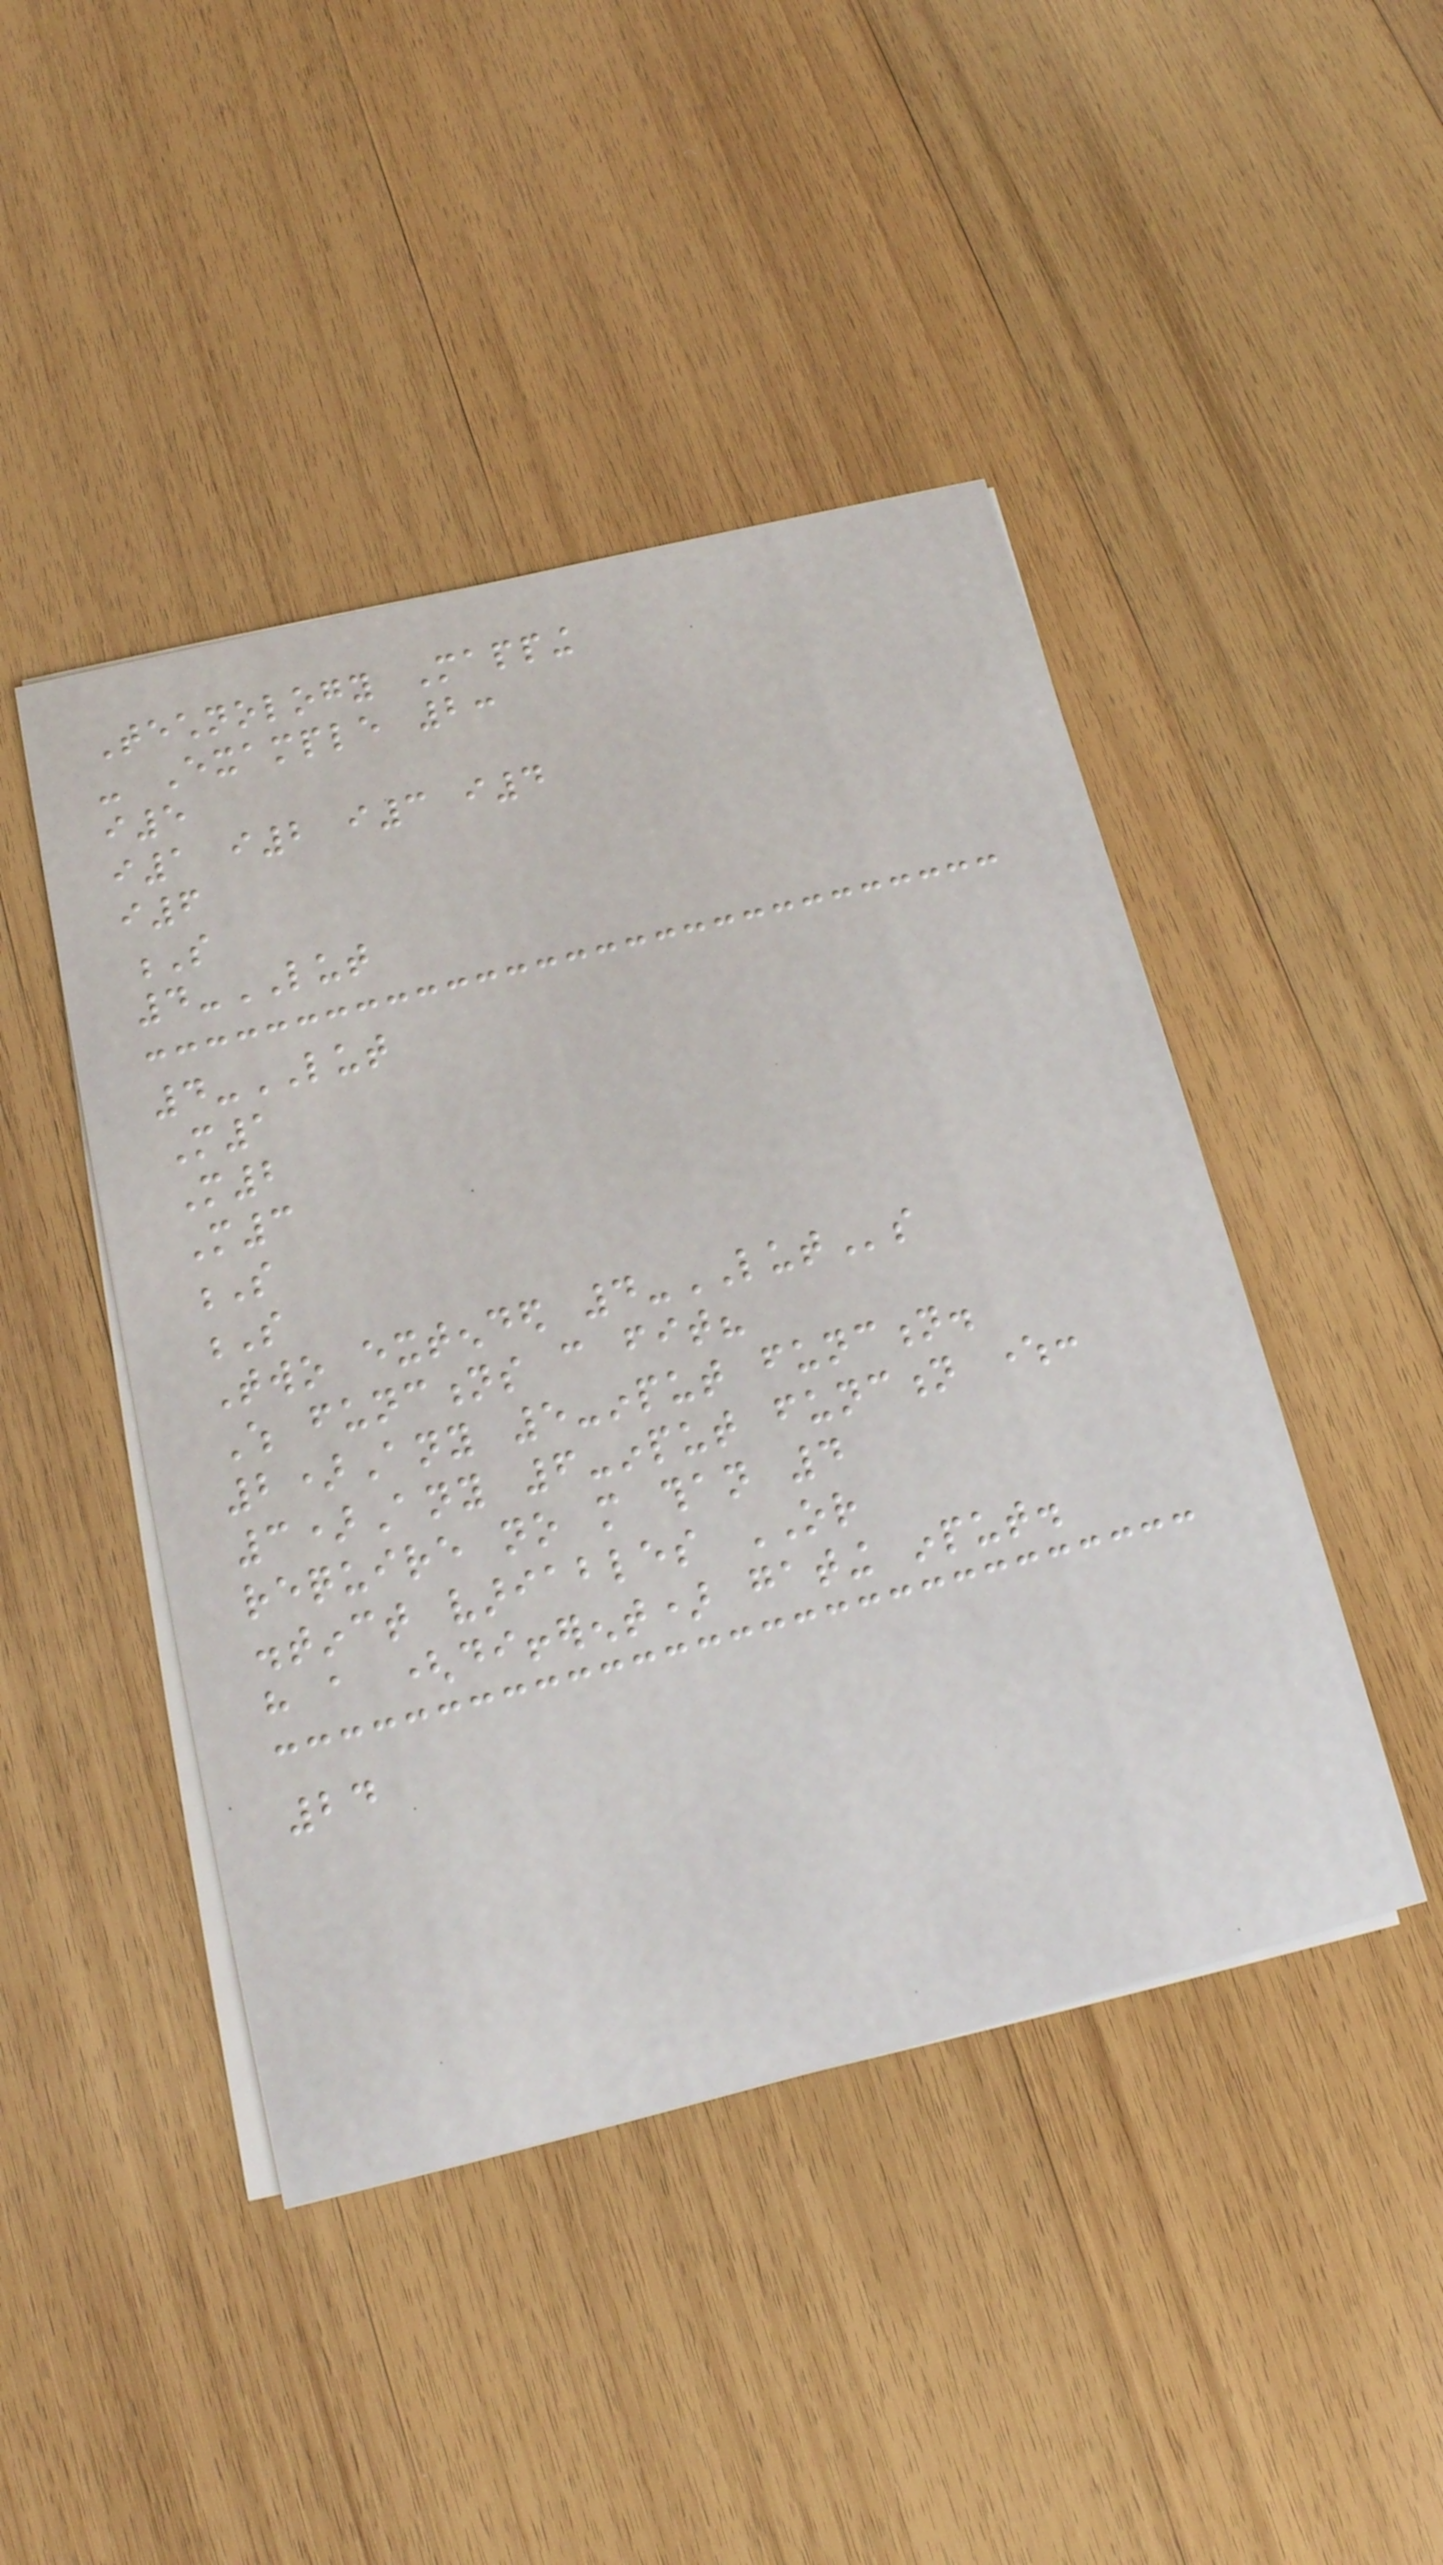Technology Mapping
- Example 2:
i5
i1 i2 i3 i4
i6
S
4-LUT
4-LUT
M1
M2
M3
S
S
Two extended 4-LUTs
Which functions can fit?
2)Any 5-input function.
3)Any 6-input function where:
require no more than 4
distinct variables OR
have a (different) gating input.
24
